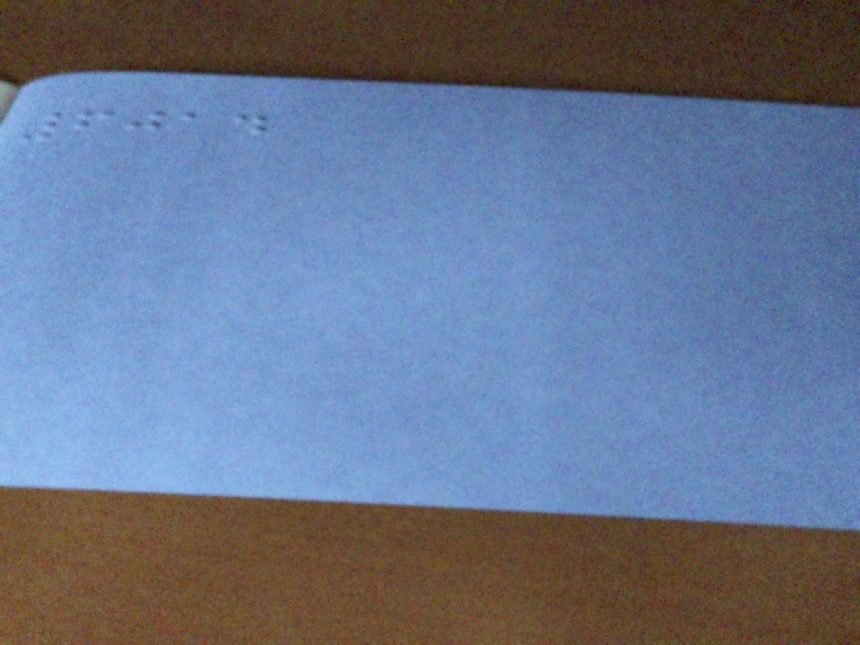6014
